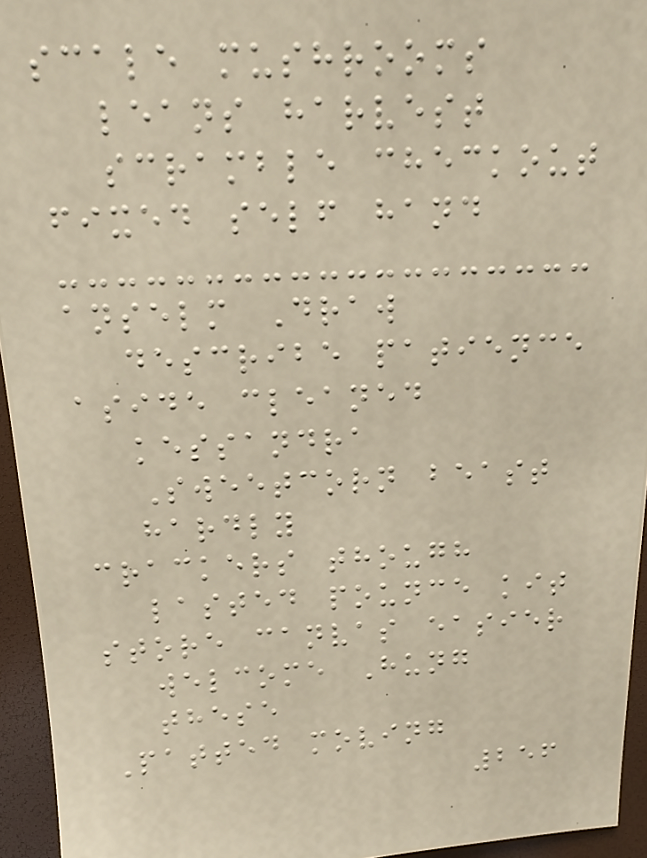scale mushrooms
leans harvest
scramble checkout
fixed self hand
anselm Draw
describe patience
aside cleaned
kessandra
Sweetcorn beast
hardly
crackers though
lasted pounce kit
store canvas easier
welcome Hung
these
Patted moving
256
